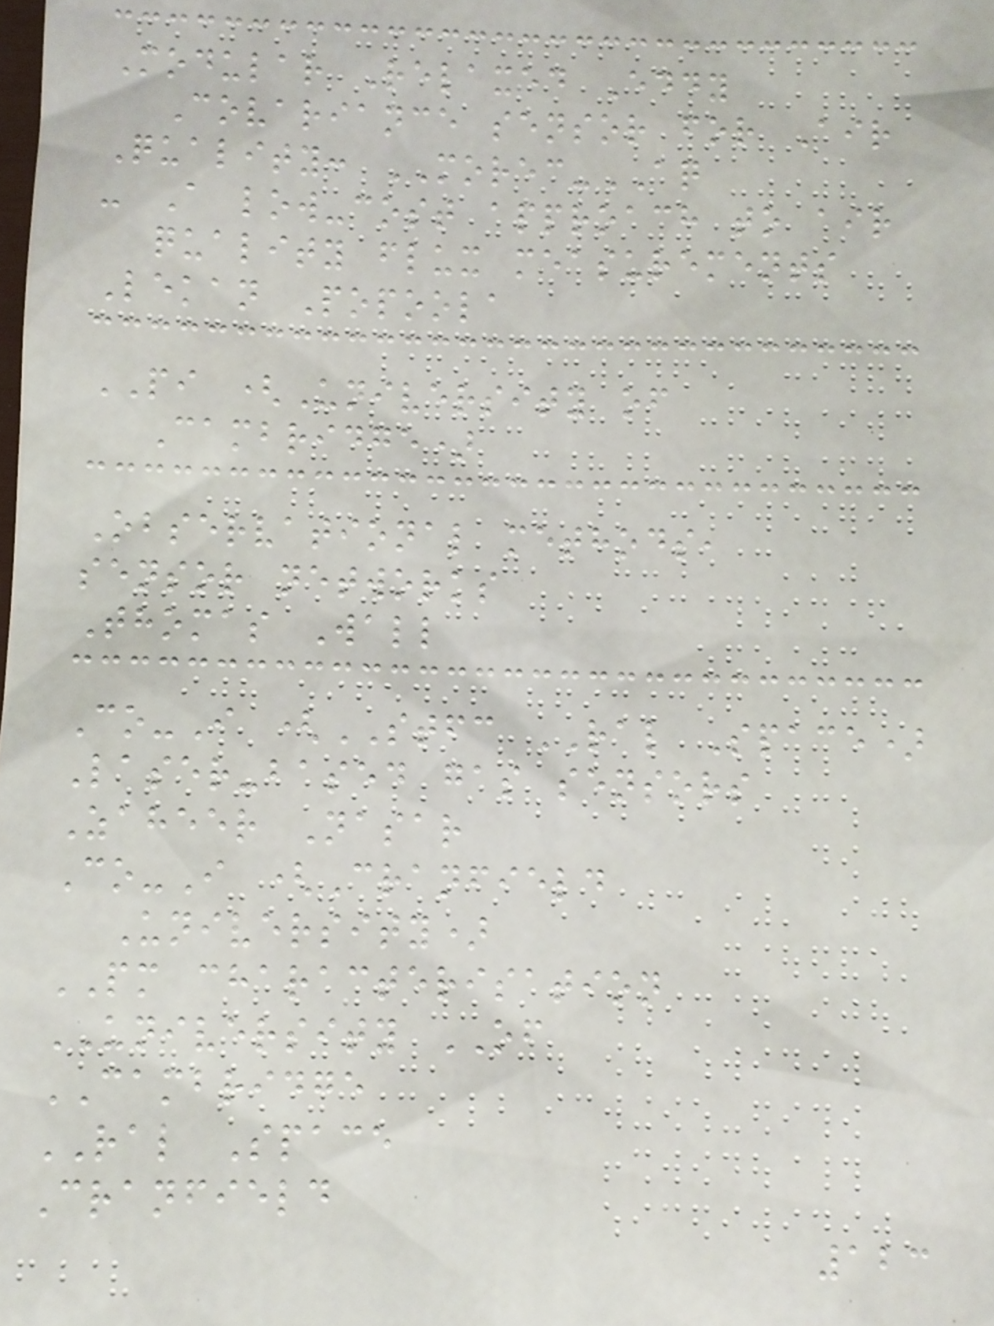Modular Relaxed Eddy
Covariance sensor for Air
Quality: MOREC-AQ
- A low-cost approach to air
quality flux measurements
Lekan Popoola
PI (University of
Cambridge)
Observational methods,
sensor networks
Thomas Wall
Co-I (STFC RAL Space)
Laser-based gas sensors
Zaheer Nasar
Co-I (Cranfield
University)
PM characterisation
UNIVERSITY OF
CAMBRIDGE
RAL Space
Cranfield
123
